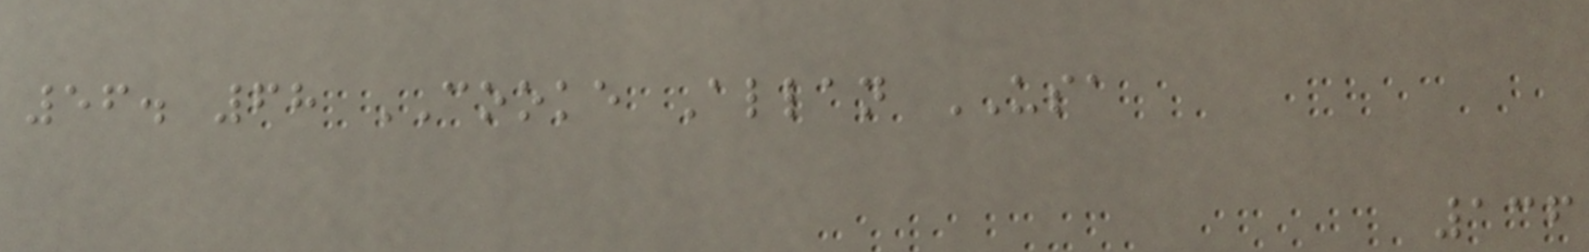56. 68 COOKE Allan USA
136
